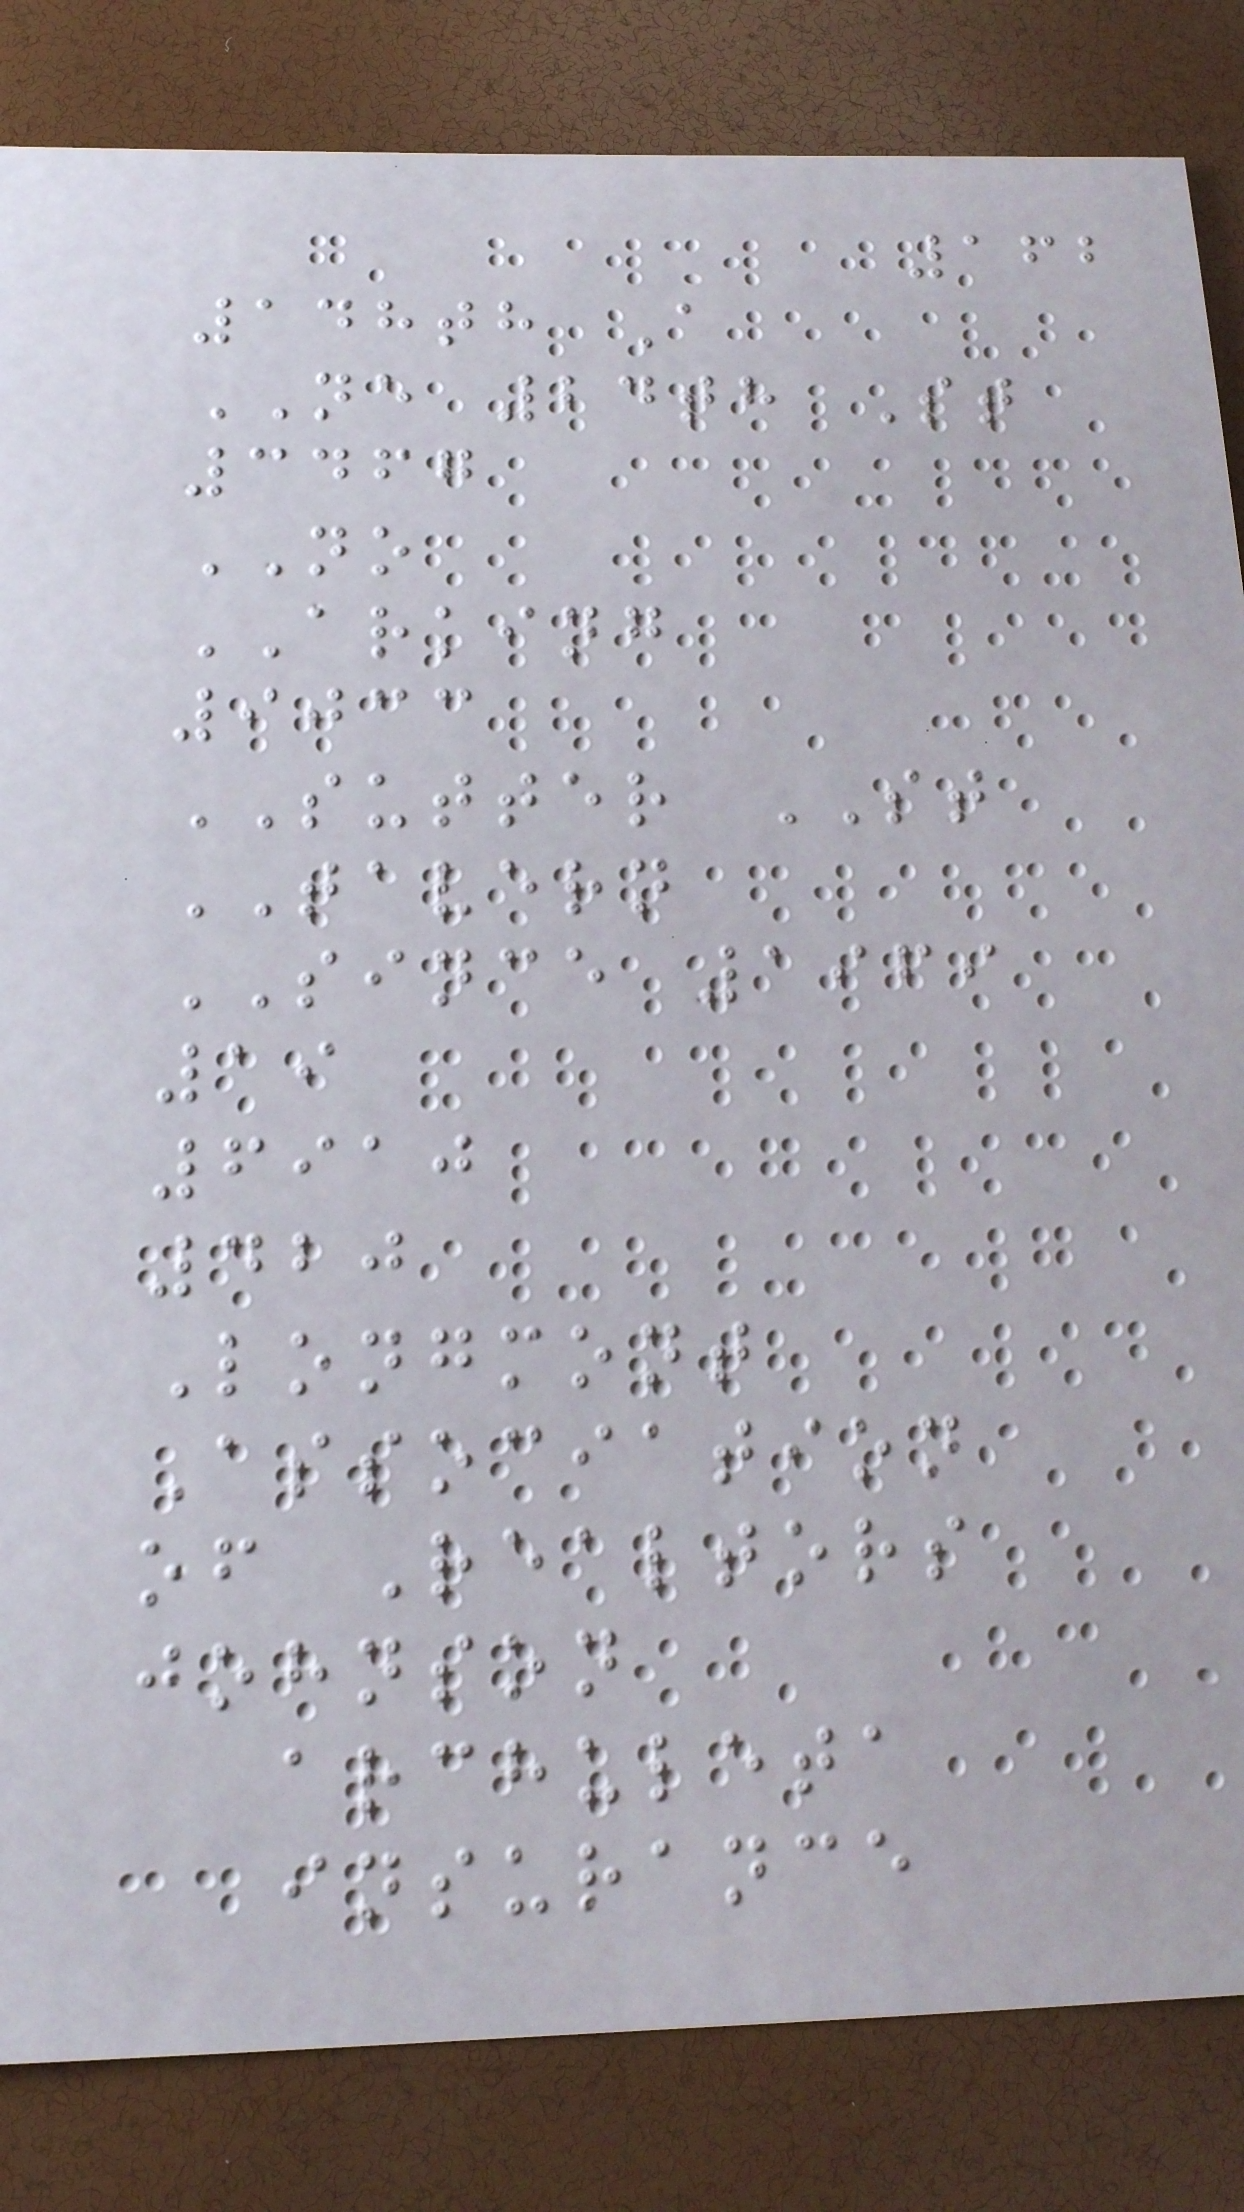162
148th A
NE 24th St
3467
NO
ARKING
9033
SUTTER ST
TAVERN
SINCE 1969
19
6910
420
Longmont
Association
of Realtors
johnson
archuleta
insurance
